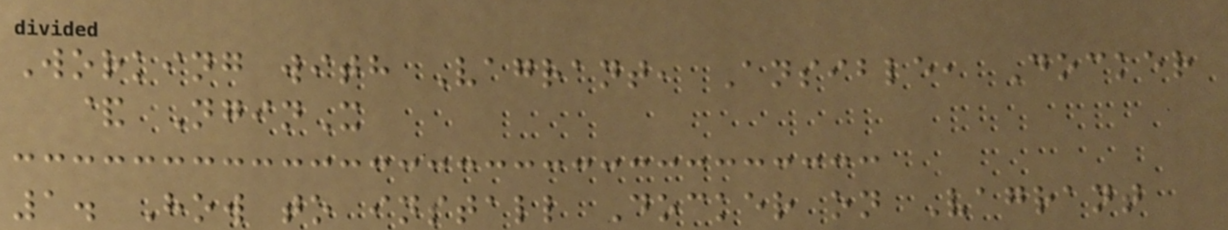Working with Vagrant, Ansible, Docker
& NginX
1. How to install Docker on Vagrant
